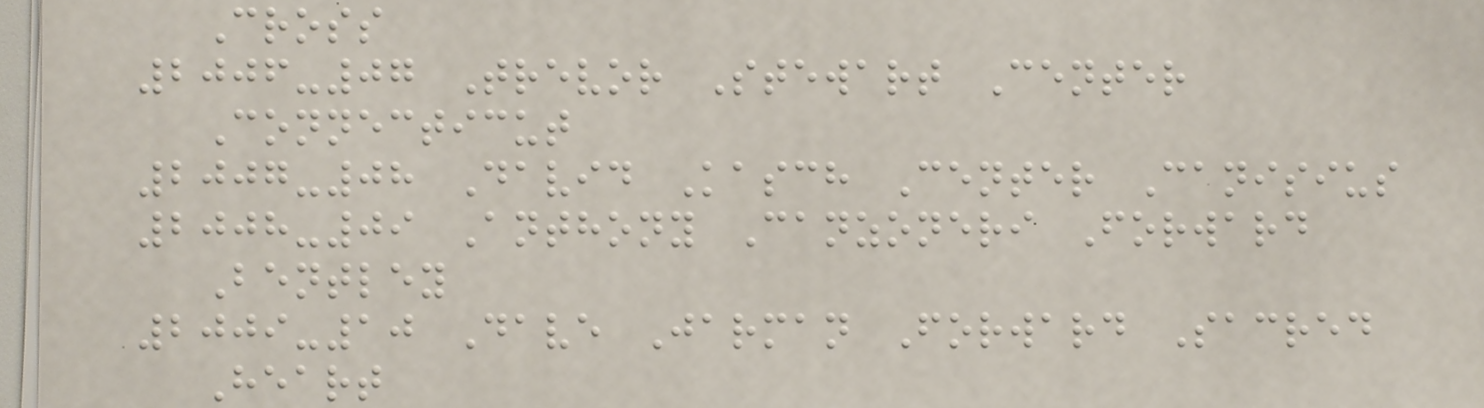Cross
2006-07 Trevor Stewart Center
Connecticut
2007-08 David Kasch Center Canisius
2008-09 Anthony Canzoneri Forward
Bentley
2009-10 Dave Jarman Forward Sacred
Heart
